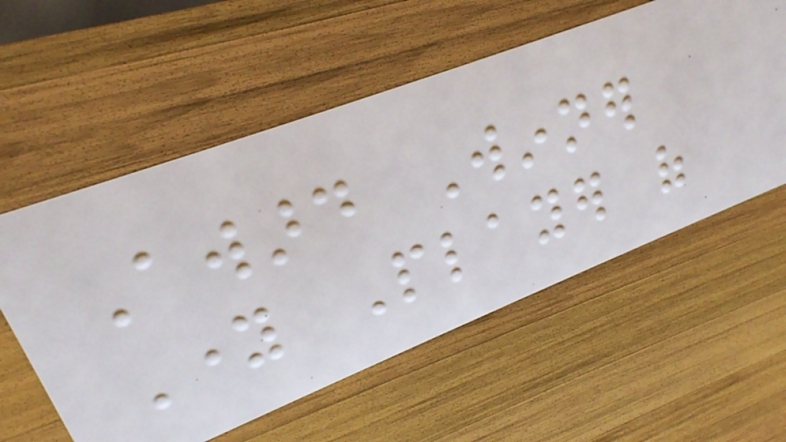Award Winner
Young Player of
